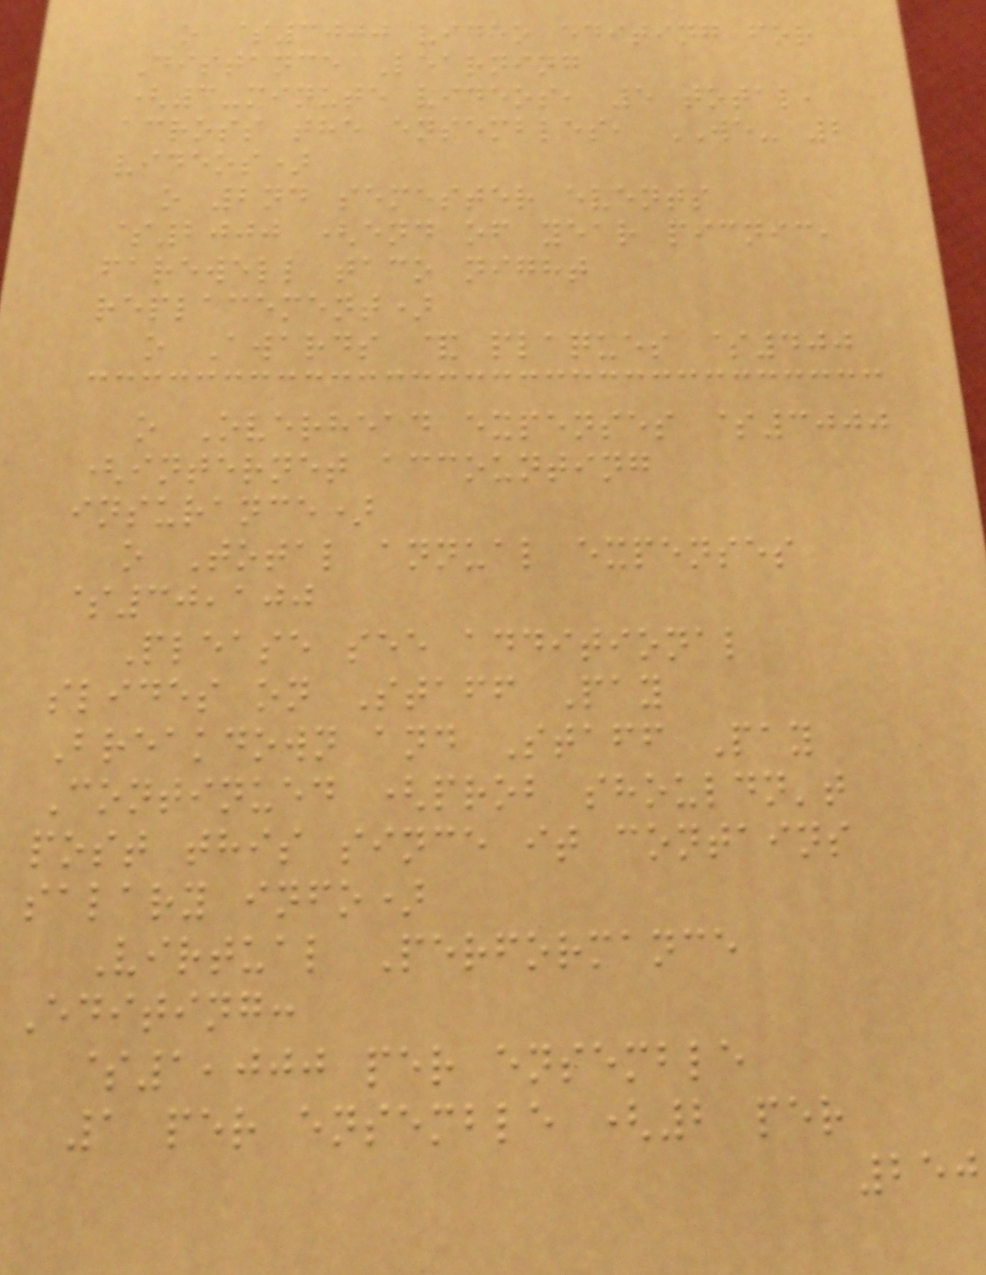o $3000 video editing for
Distance Learning
(3-minute videos, 5 total,
across the ensembles, WE- 2
videos)
o 2nd semester events
$2000 (end of year picnic,
farewell taco night
replacement)
o Awards & plaques $400
o Overhead expenses $3000
(internet accounting
insurance)
o Total annual expenses
$30,100
Please see additional
slides on Staff Pay
Breakdown and Staff Pay
Continued (prob shouldn't
post this since it contains
salary info)
Virtual Performance
Editing:
$1,000 per ensemble
1 per ensemble (2 per
250
